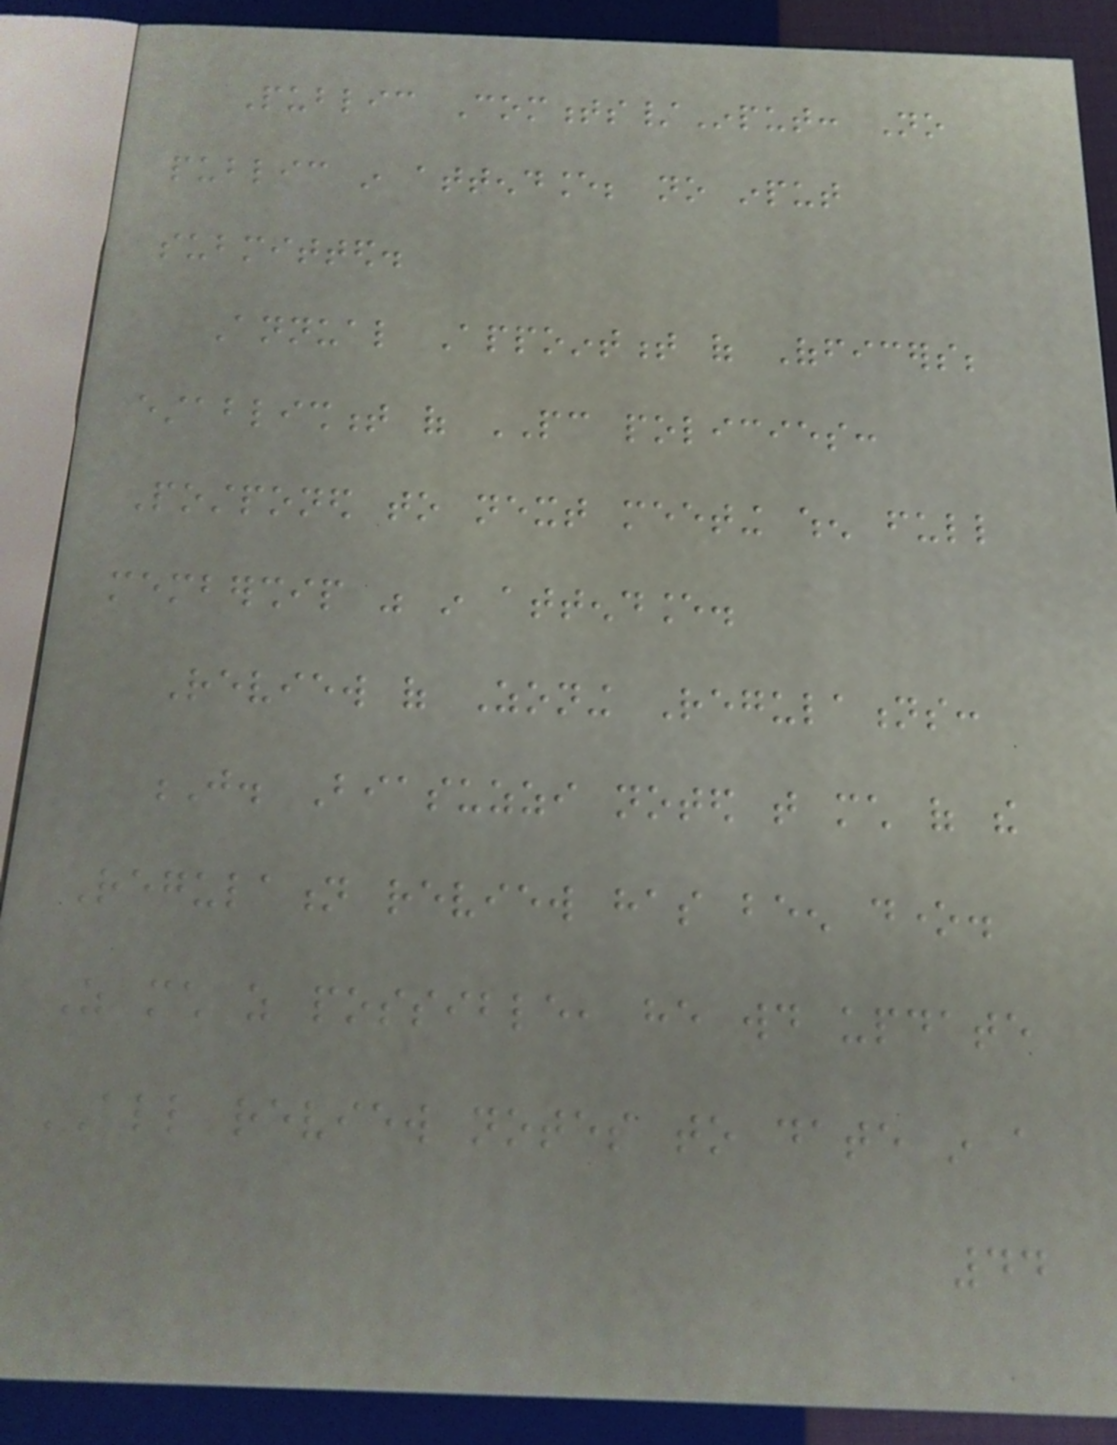Public Comments/Input: No
public in attendance; no input
submitted.
Annual Appointment of Officers;
establishment of PC policies:
Postponed to next meeting when full
membership was in attendance.
Review of Zoning Regulations:
J. Biasuzzi noted that much of the
Regulation review has been done.
As much as possible, he would update
ALL review notes to date in a
44
